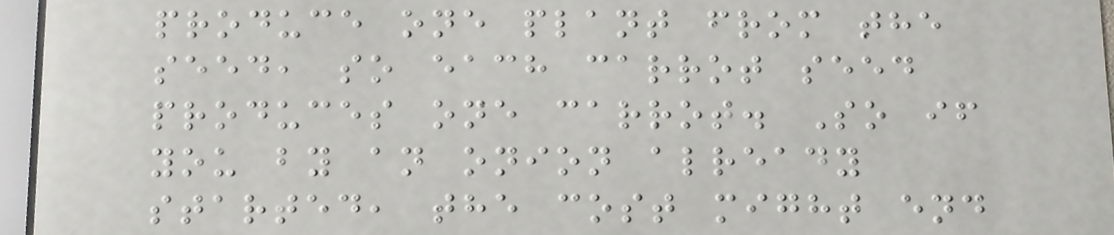produce one plant from the
seed, so each carrot seed
produces one carrot. So if
you by an onion already
started, the cost might end
